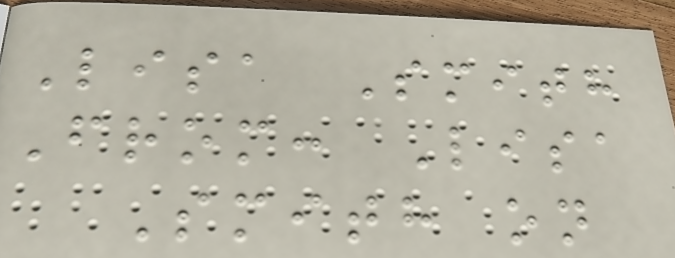Lisa Smith
From: Lisa
Smith on
